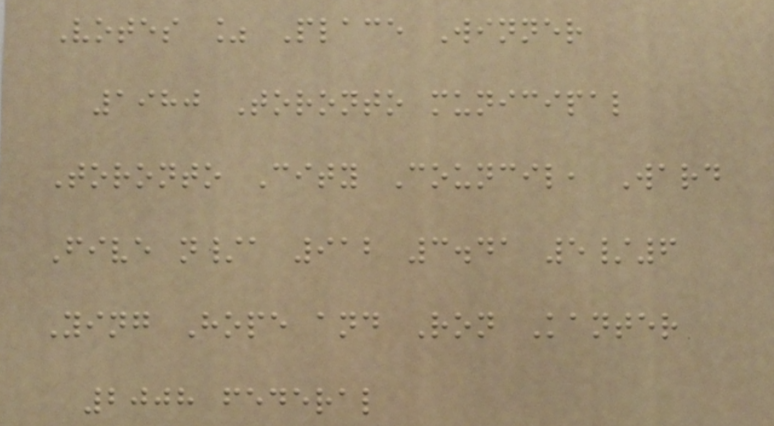Votes % Place Winner
1980 Toronto municipal
Toronto City Council, Ward
Five n/a 912 3.41 5/6
Ying Hope and Ron Kanter
2008 federal
